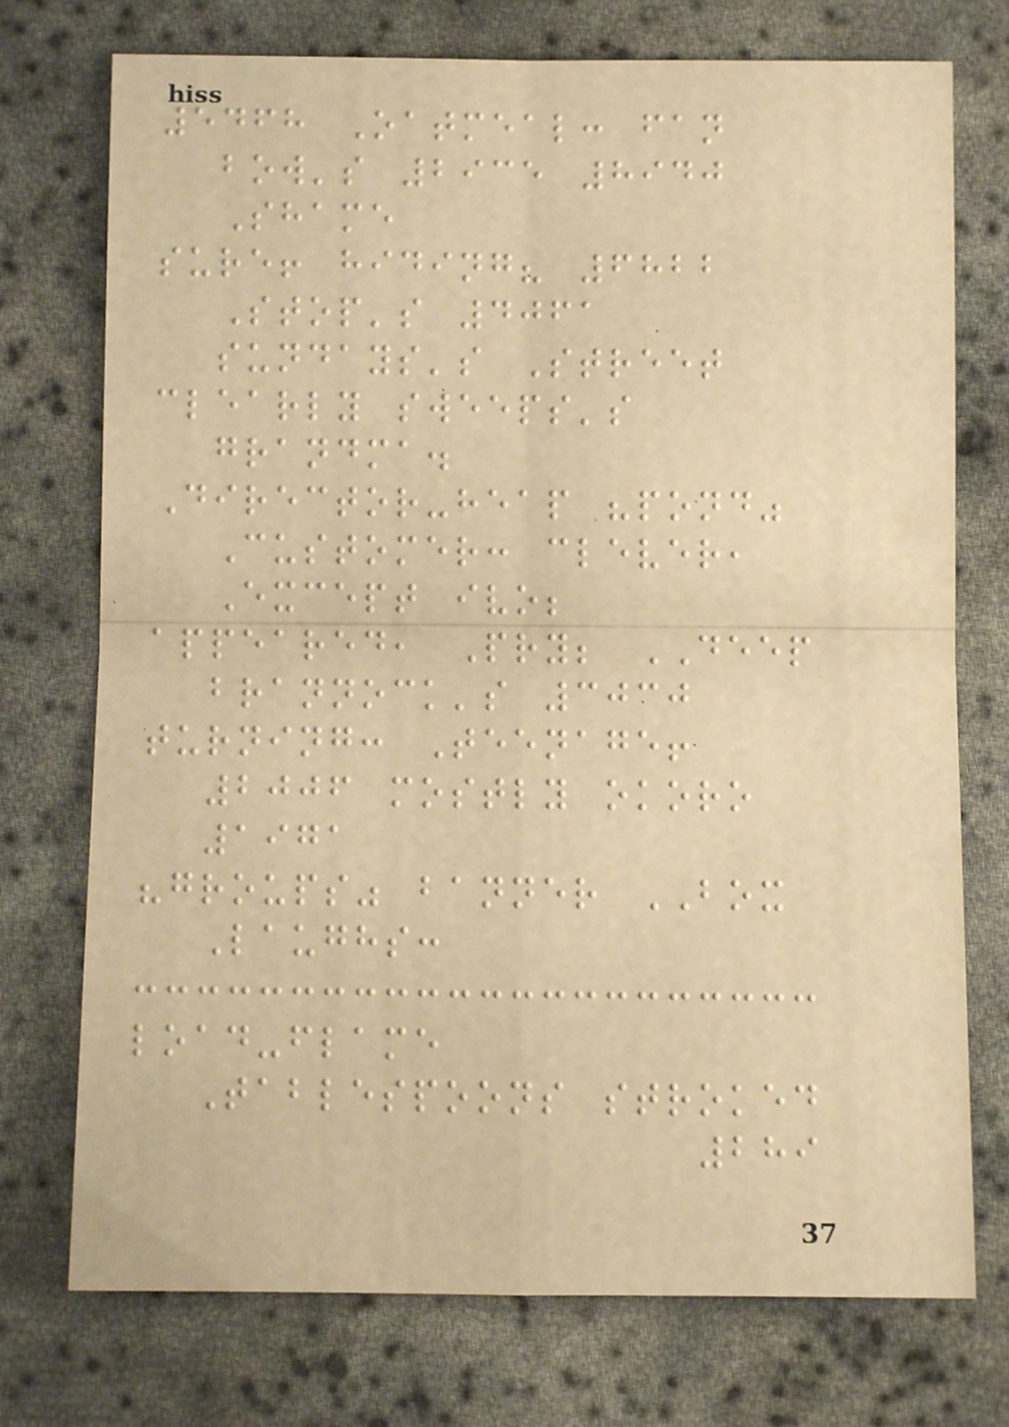5468 Oatmeal: fan
bow's 2935 8940
Shame
sure! hiding? 6822
Stop's 4061
sundays's Street
clearly sweeps's
grandma.
Director-heap "pond"
Customer: clever,
Except ivo;
appeared, Pry; DEEP
brannock's 3030
turning: Teenage!
2006 mostly okoro
1971
"groups" banner BOX
Laughs:
load-flame
Tablespoons stroked
289
